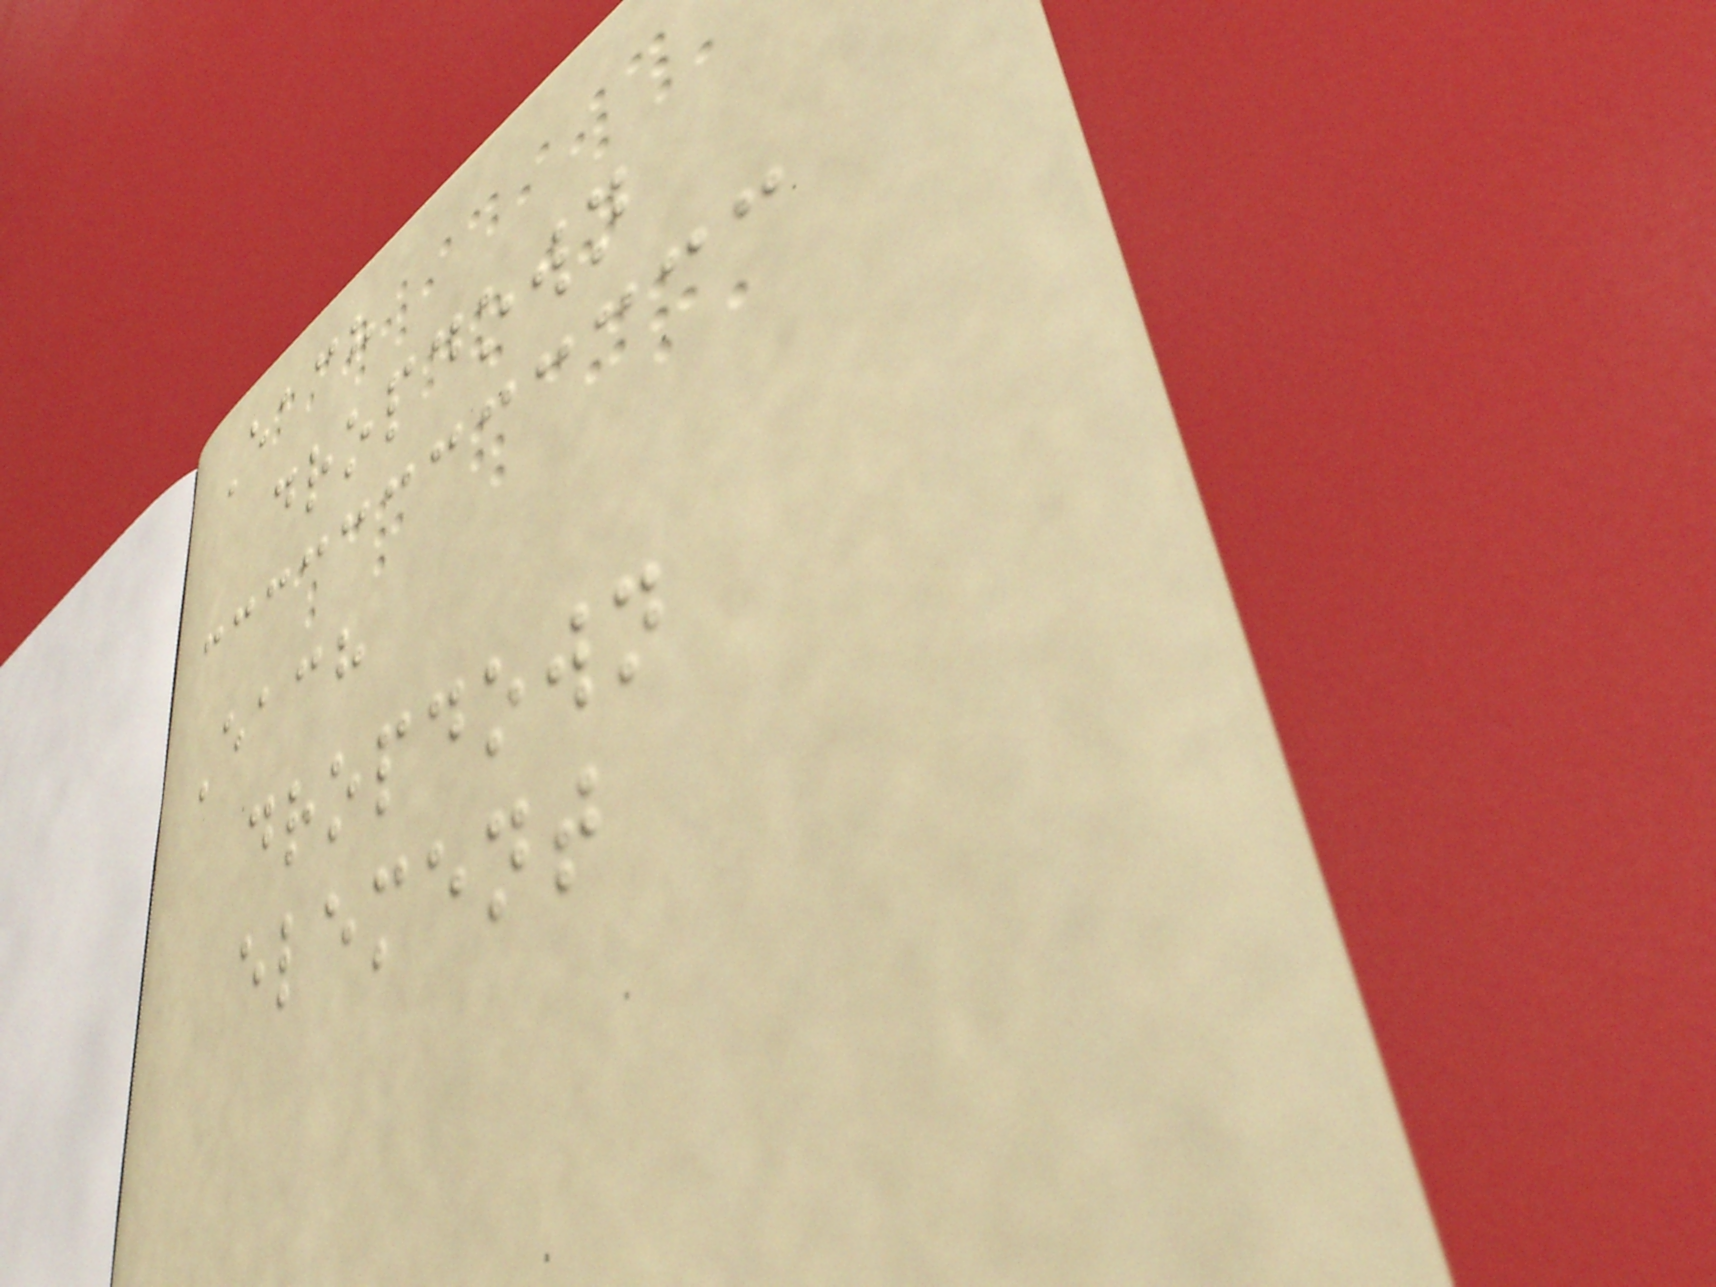Each
dropdown
Each
dropdown
element
